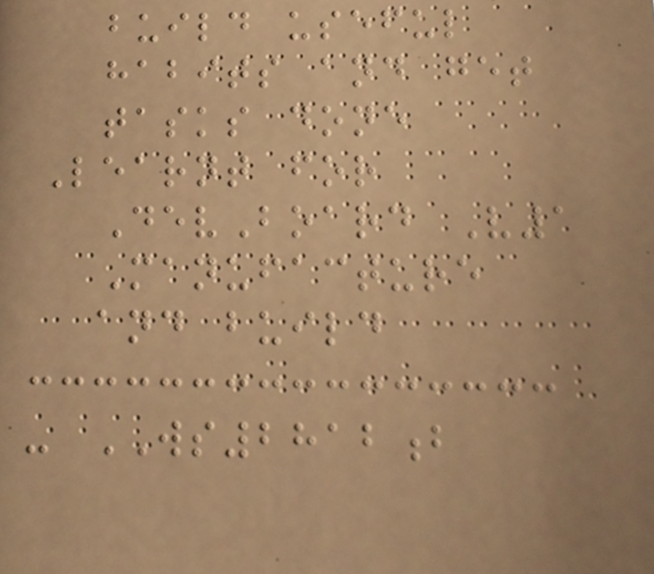build useful
habits and get
tasks done
Learnt for
DevBoard V1
Manufacture
and build
- WS2812b
